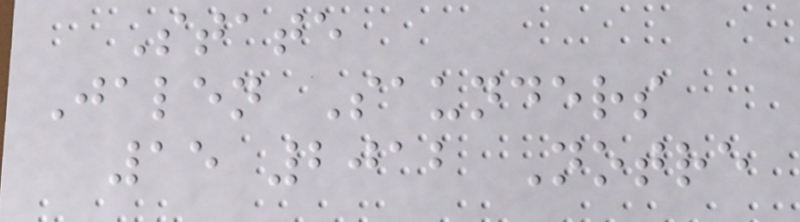State
Jalen Saunders
15 2012 Notre
